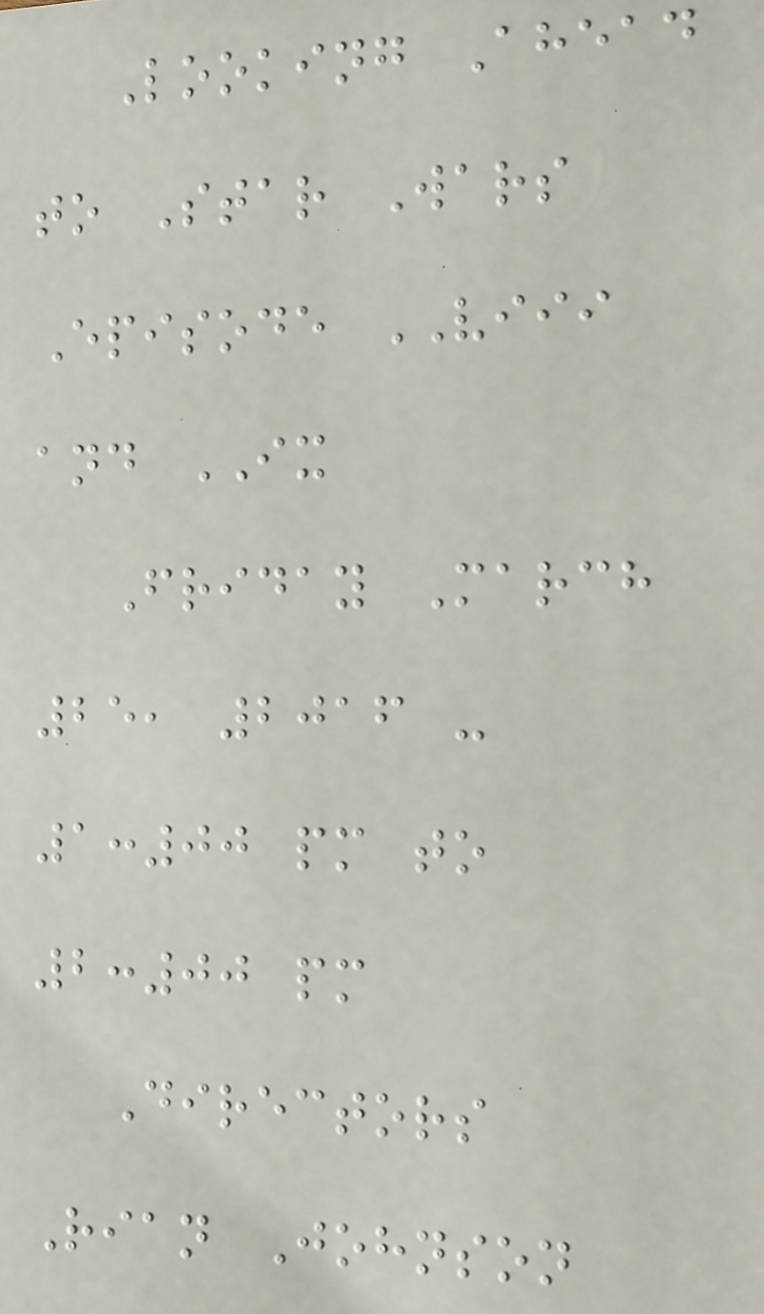Looking Ahead
to Star Wars
Episode VIII
and IX
Friday March
25, 2016 -
1:00 pm to
2:00 pm
Directors
Rian Johnson
